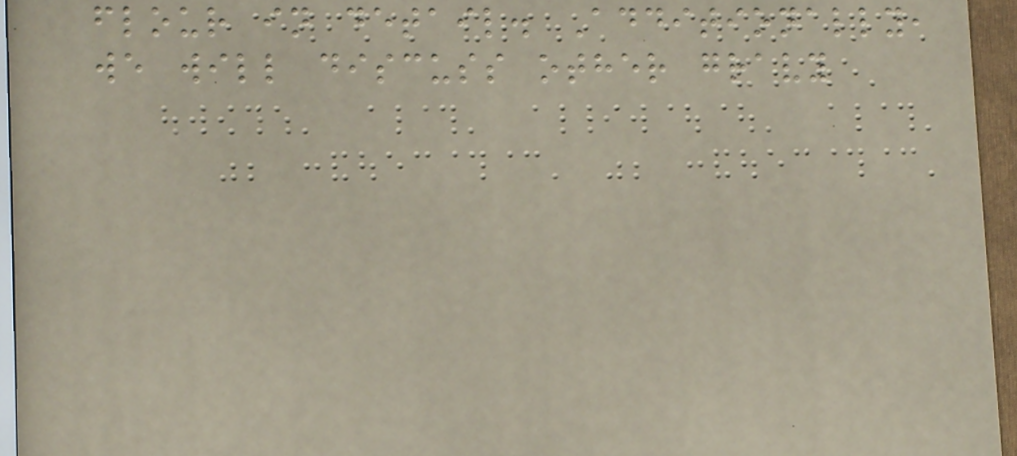flour in detail. Additionally,
we will discuss other gravy
